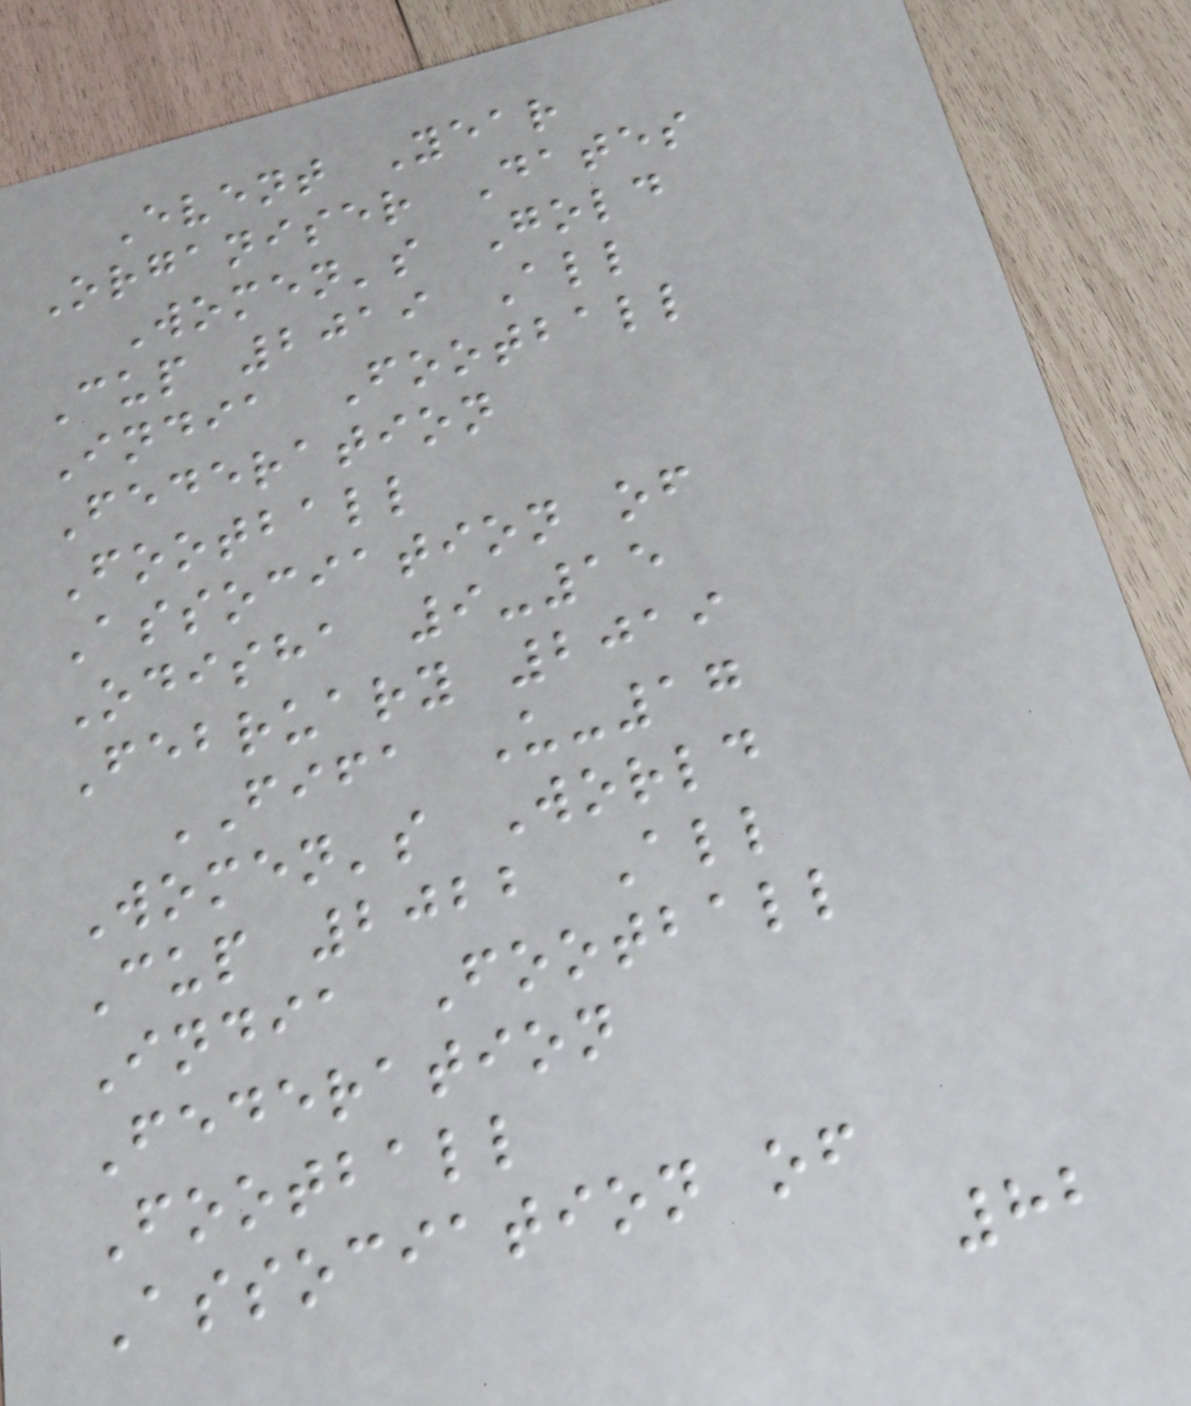Event Year
Organiser Dates
Women's Gold
Cup 2019 All
India Football
Federation
Football
Association of
Odisha 9-15
February 2019
FIFA U-17
Women's World
Cup 2022 All
India Football
Federation
Football
Association of
82
